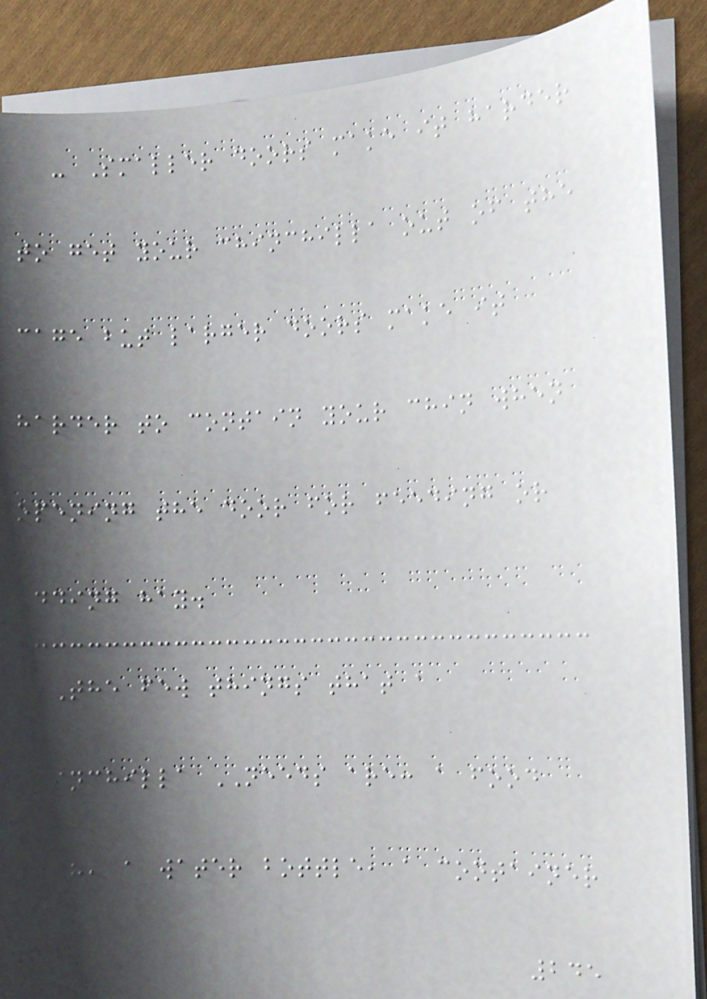- Smaller doors make it harder
to get your chinchilla out of the
cage but larger doors make it
harder to contain your chin when
opening the door for feeding or
adding hay.
The few things that a
chinchilla NEEDS are: a food
dish, a water bottle, a container
245
